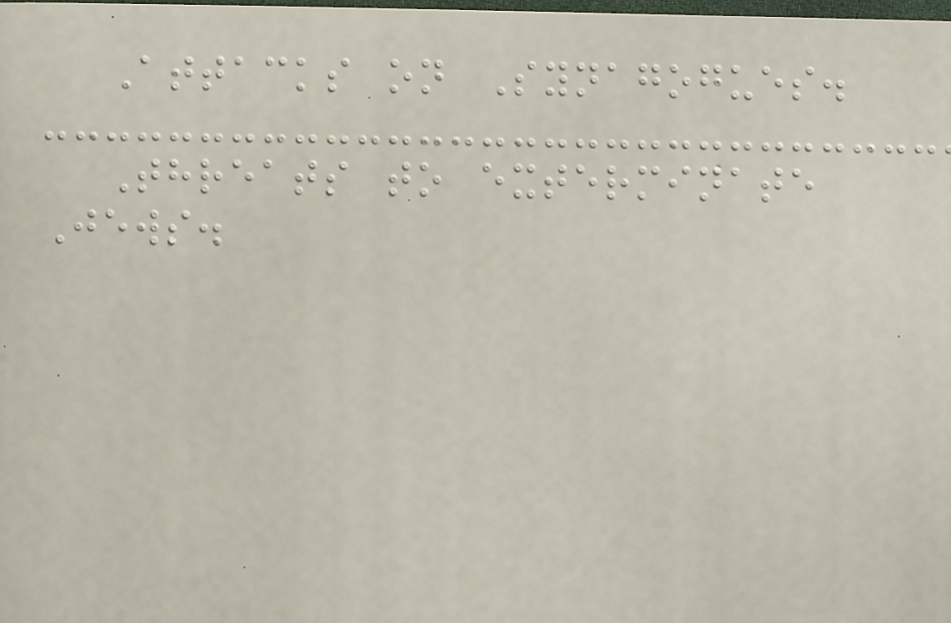Attacks on Synagogues.
Threats to exterminate
Jews.
